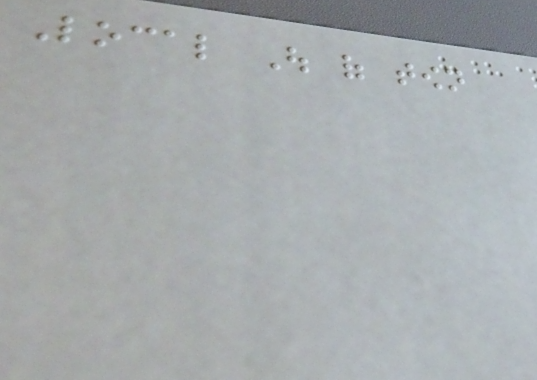Local Out of town
